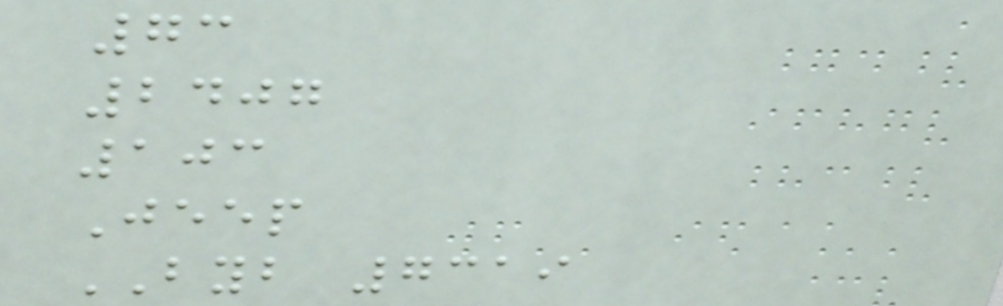73
2407
103
Jeep
BYB 7319
